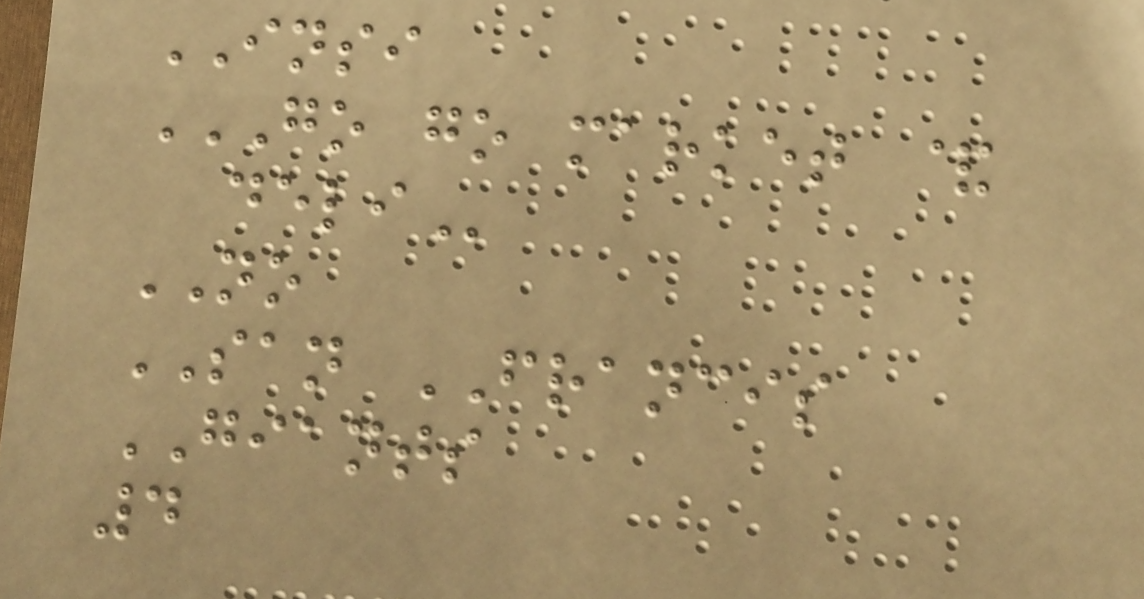INSI
GO GO MARKET &
DELI
NO
SAN FRANCIS
GIANTS
4
